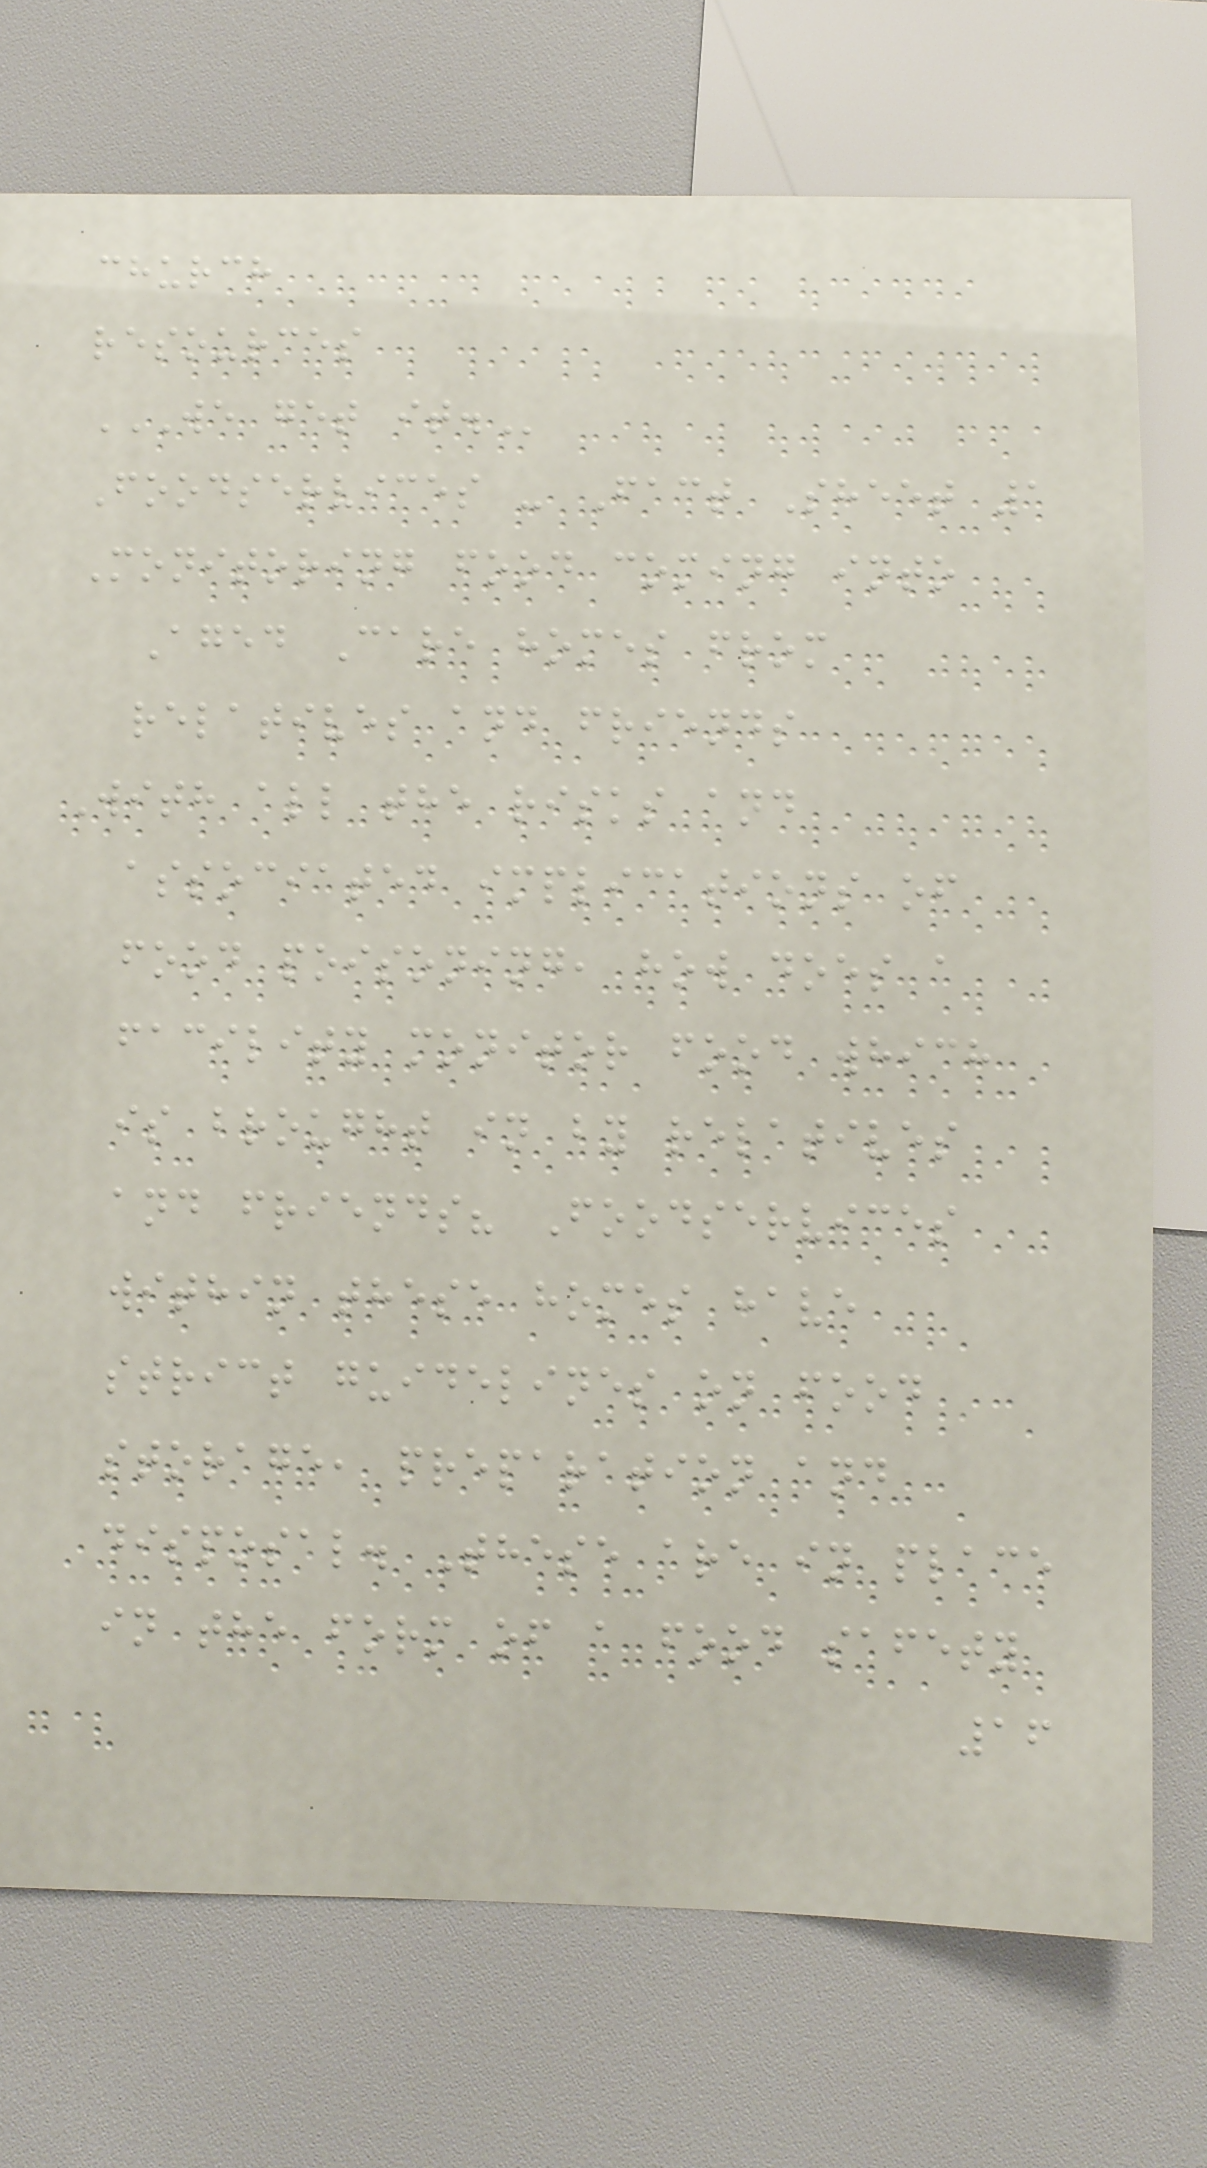church
resources
WE GET IT.
Foodservices - Fact Sheet 1
Monitoring food coming into
Aged Care homes from
relatives and friends
With all the risks and
associated implications of
food poisoning, how does a
facility monitor food which
is brought in by relatives
and friends? Foodservices
within these homes have
strict guidelines on food
storage, preparation and
disposal. These are in place
in the form of a food safety
16
